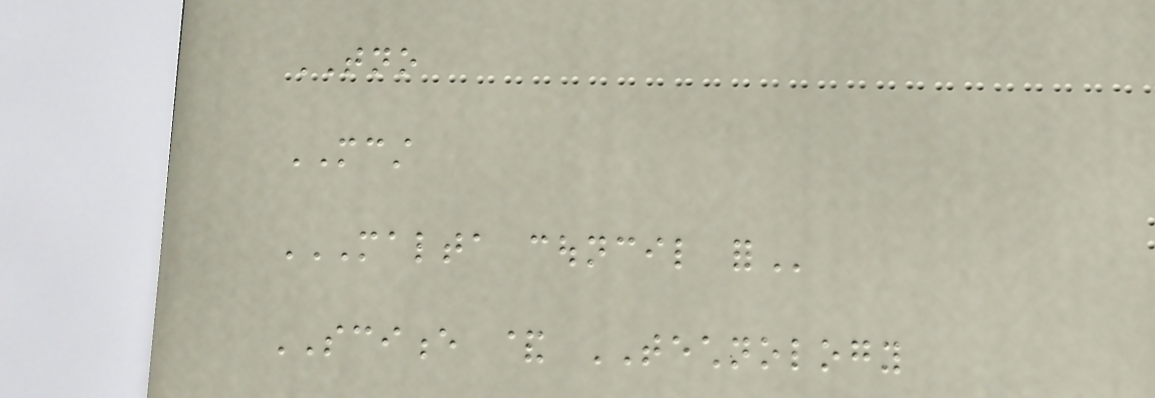TNO
MCST
MALTA COUNCIL FOR
SCIENCE & TECHNOLOGY
